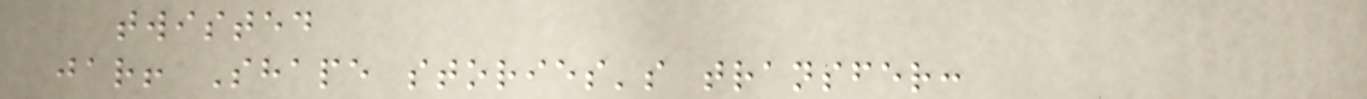twisted
jar! Shape stories's transfer:
